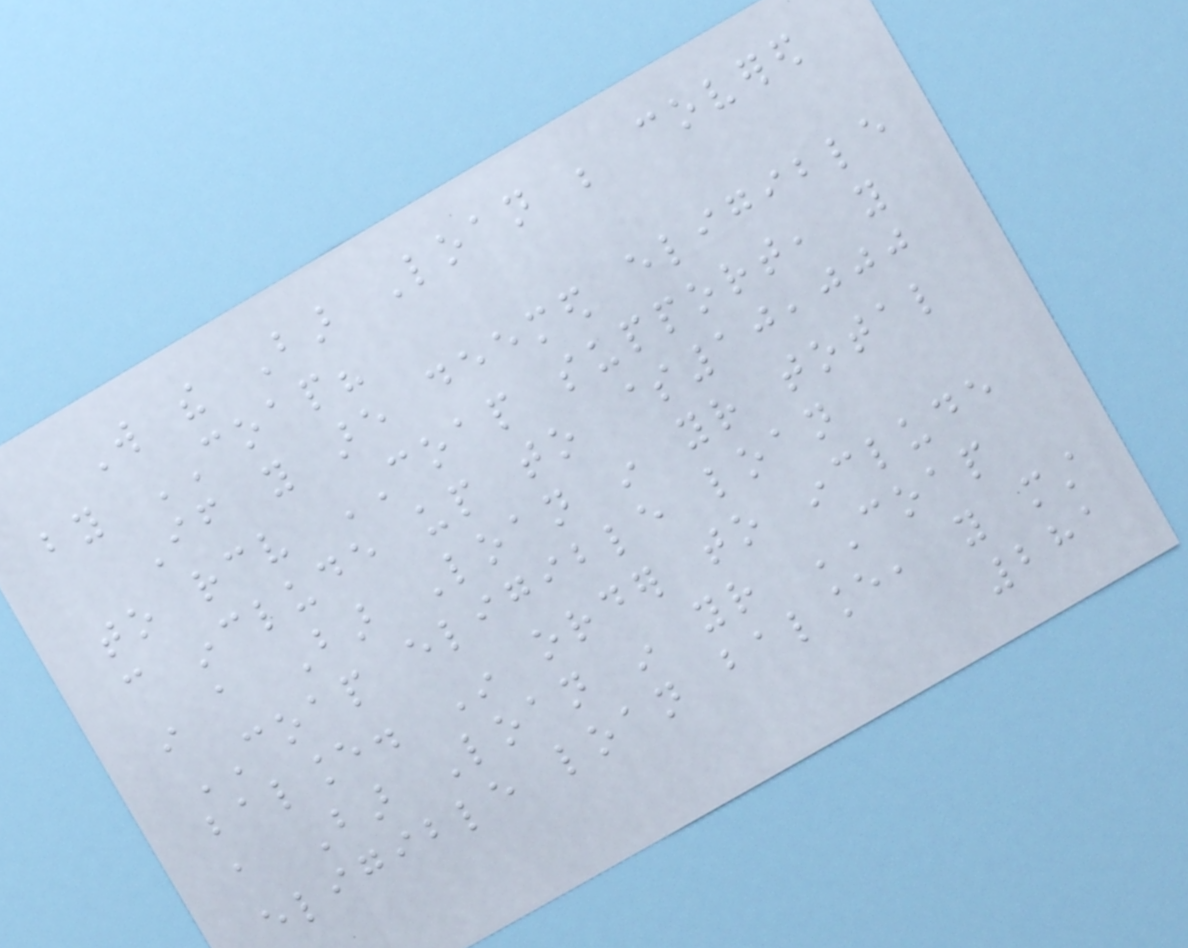Will the Bar Loan be covered
by COAP?
If you are deemed eligible
to receive COAP support, you
can include up to $10,000
in a Bar Loan in your total
COAP eligible loan
balance. In order to include
a Bar Loan in your COAP
eligible loan balance, you must
281
